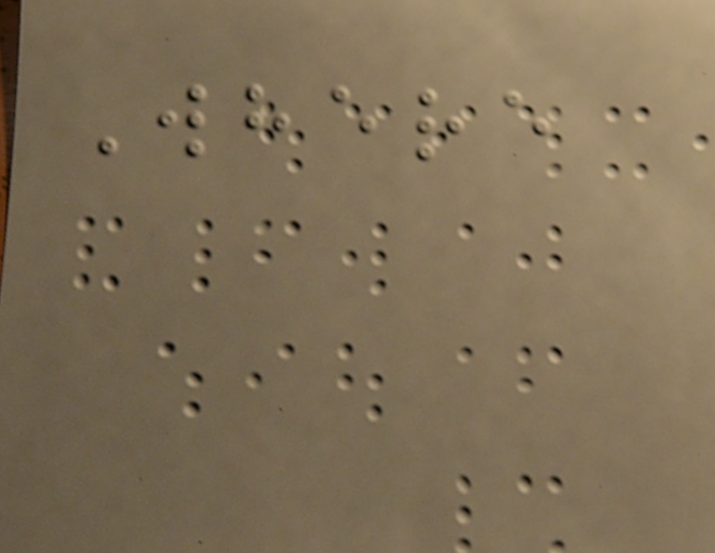Where
